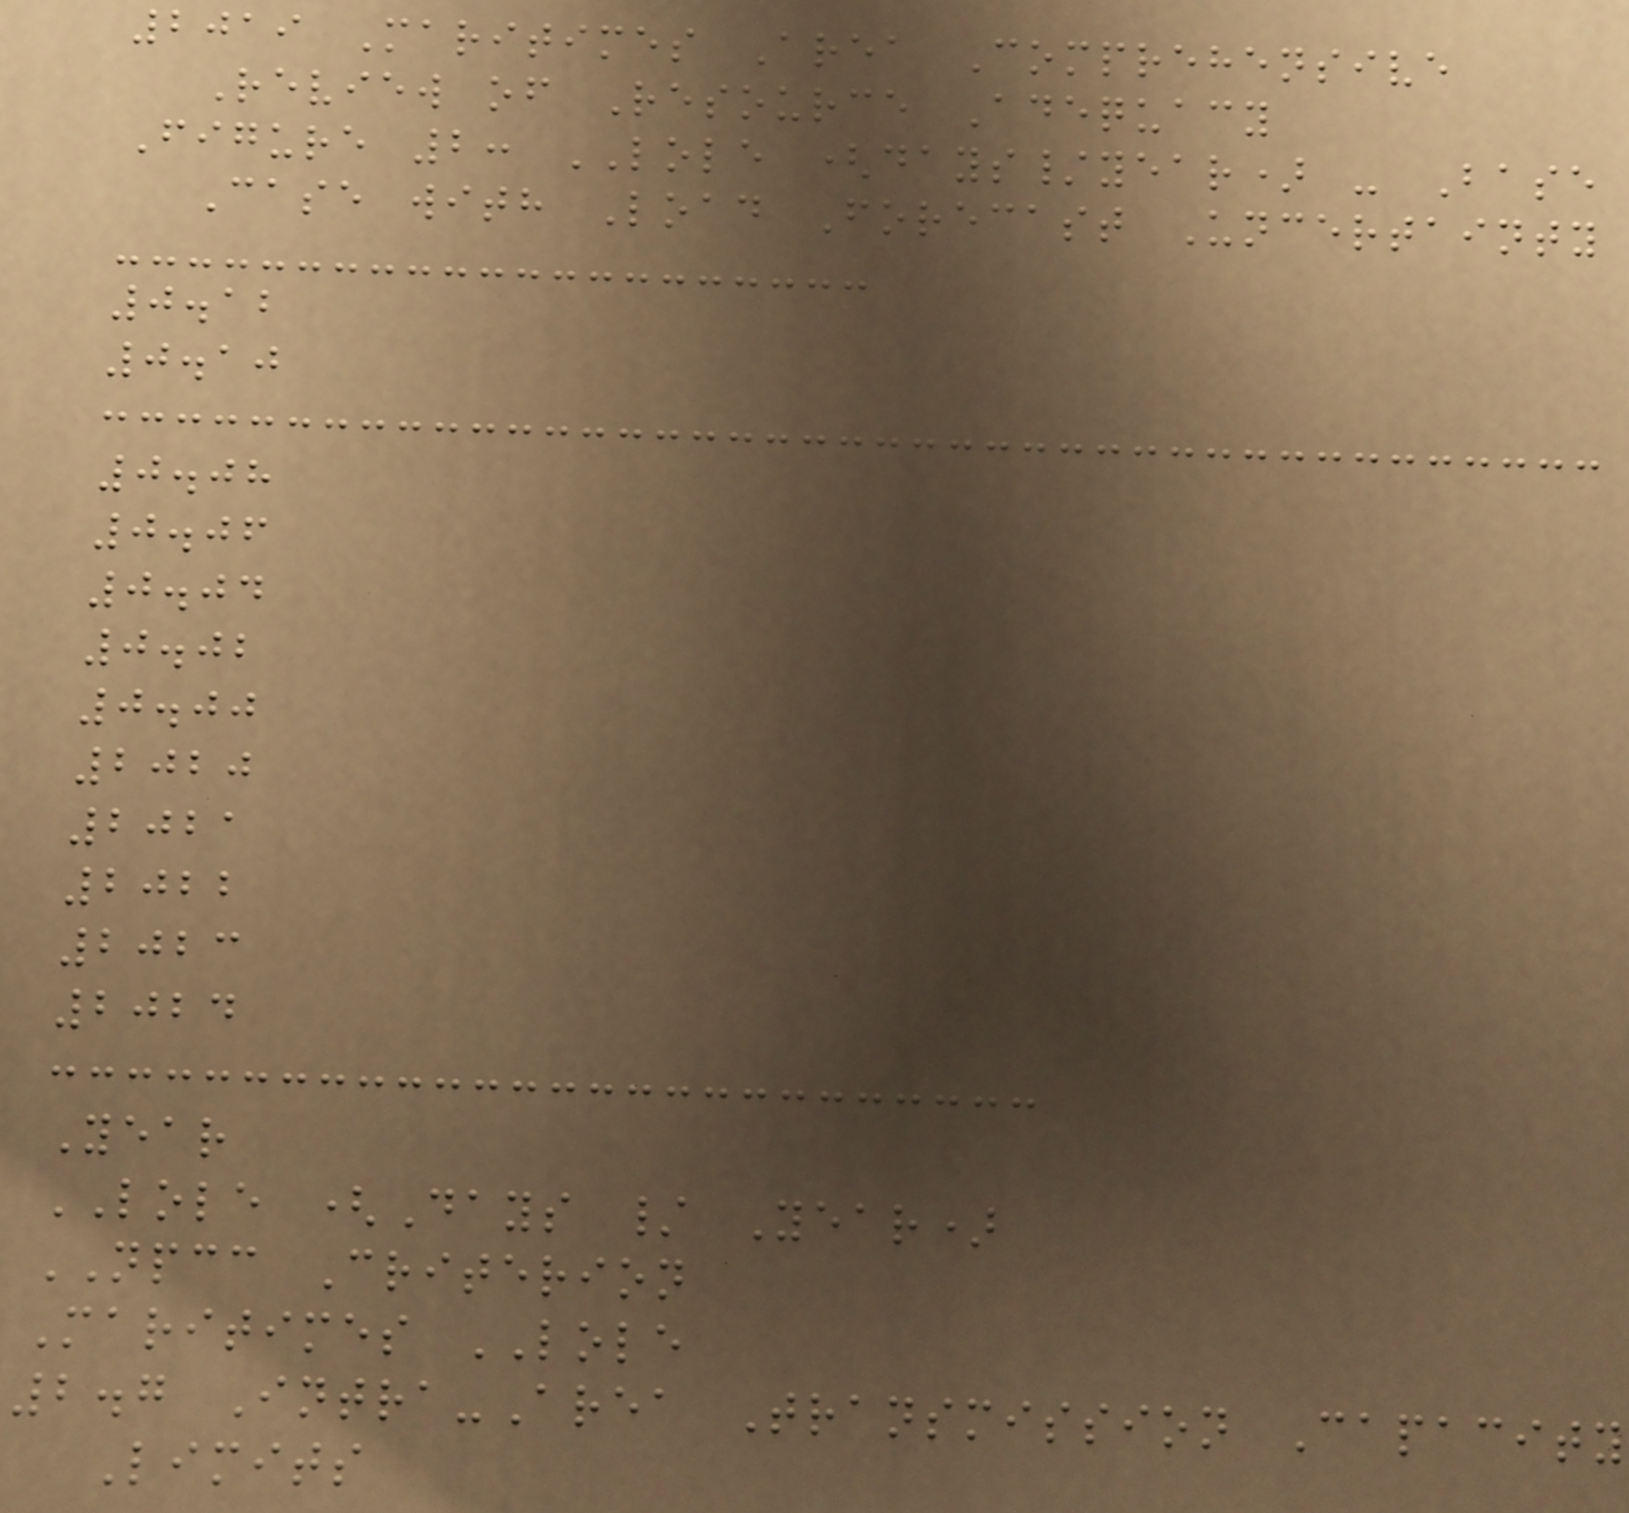2019 Maritimes Area Comprehensive
Review of Resource Adequacy
Figure 2: LOLE (days/year) - Base
Case with Load Forecast Uncertainty
0.12
0.10
0.08
0.06
0.04
0.02
0.00
2020
2021
2022
2023
2024
Year
LOLE (Days / Year)
NPCC Criterion
Maritimes LOLE
2.7 Intra-Area Transmission Capacity
Limits
